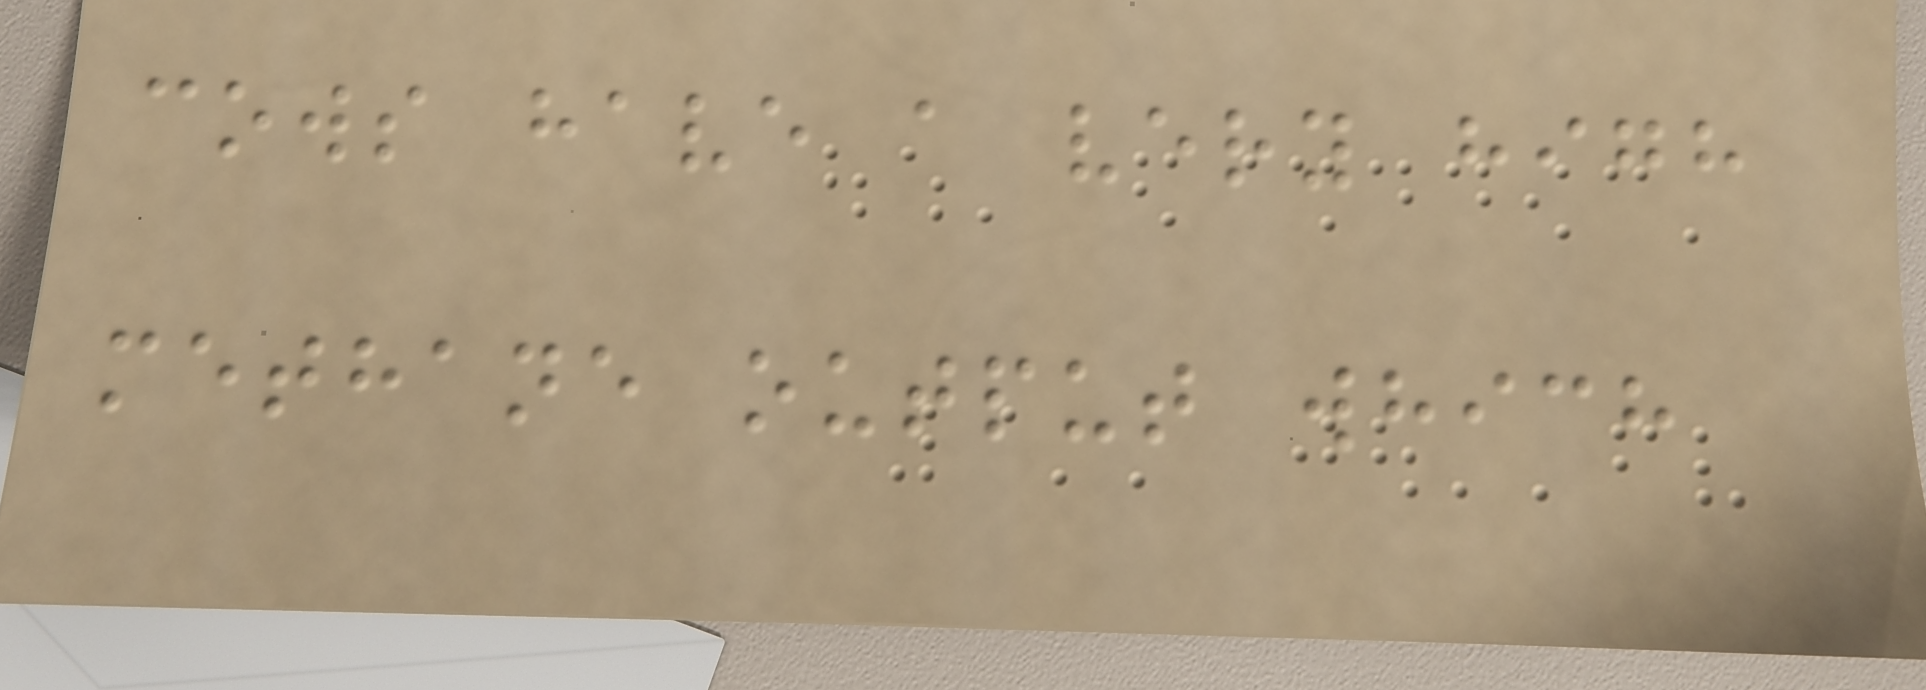cows have a very high
methane output which
